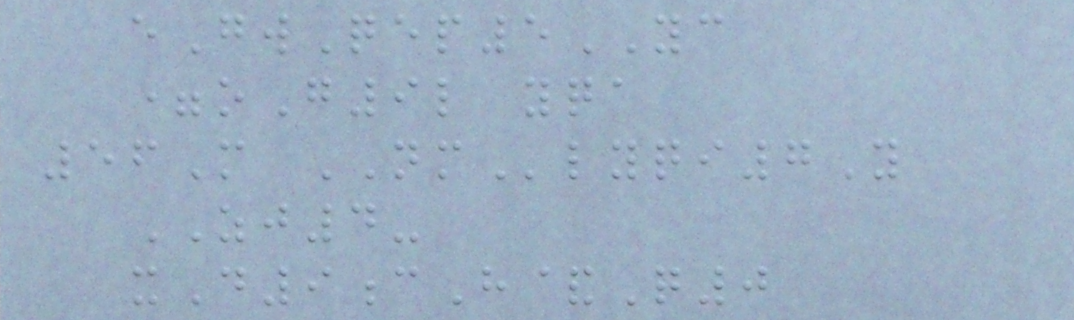eGwQep5YC
=oG9l yqa
56M NMlyqi7Y
ZJ4-
xD9cH&Q0
